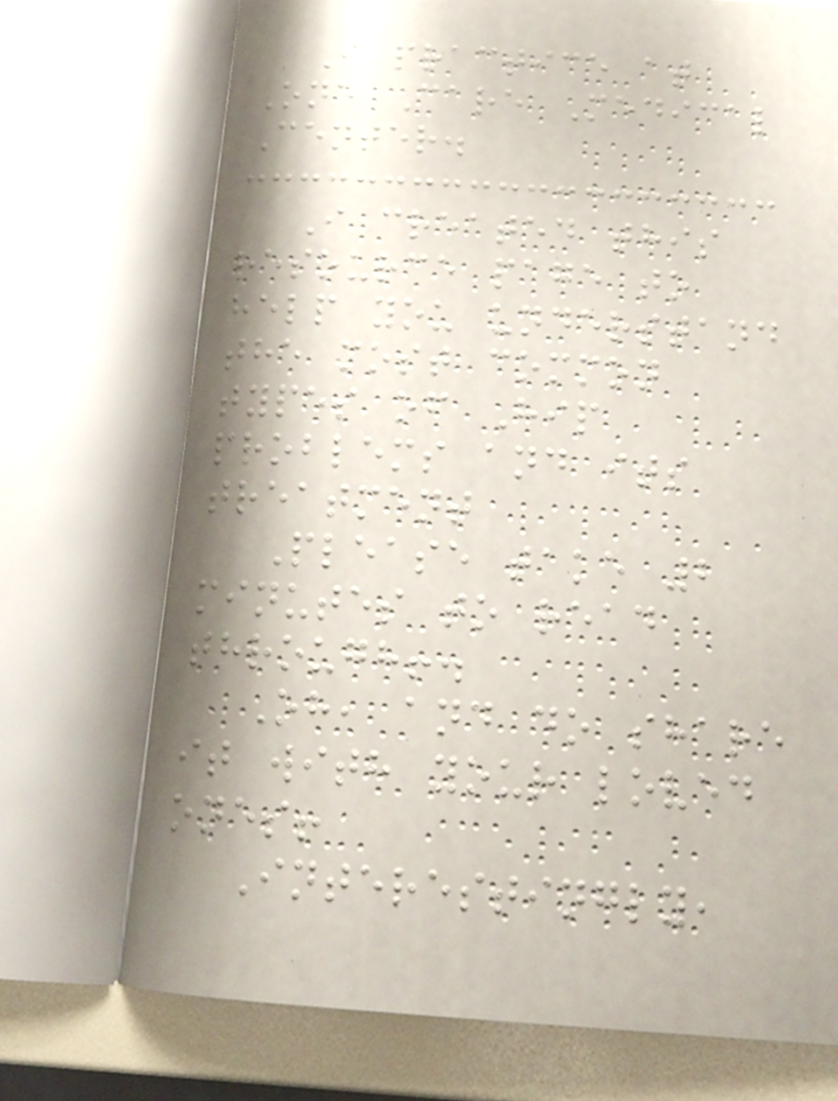I practice at
One Care Medical
Center.
I created this
resource page to
help you understand
the most common
types of Hip
problems and its
treatment
Please take 2
minutes to read
through!.
Oh, and do share
it with your loved
ones!
Interestingly,
